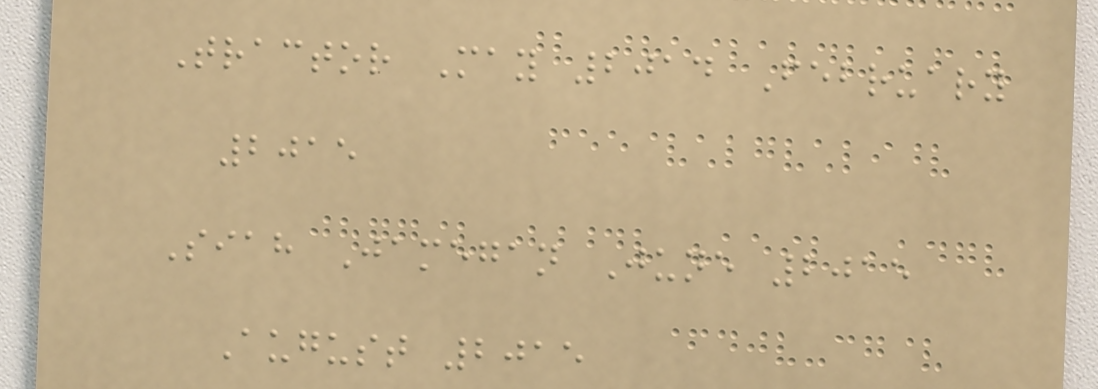Tractor May 2014 February
2015
Siah Jamegan June 2015
August 2015
